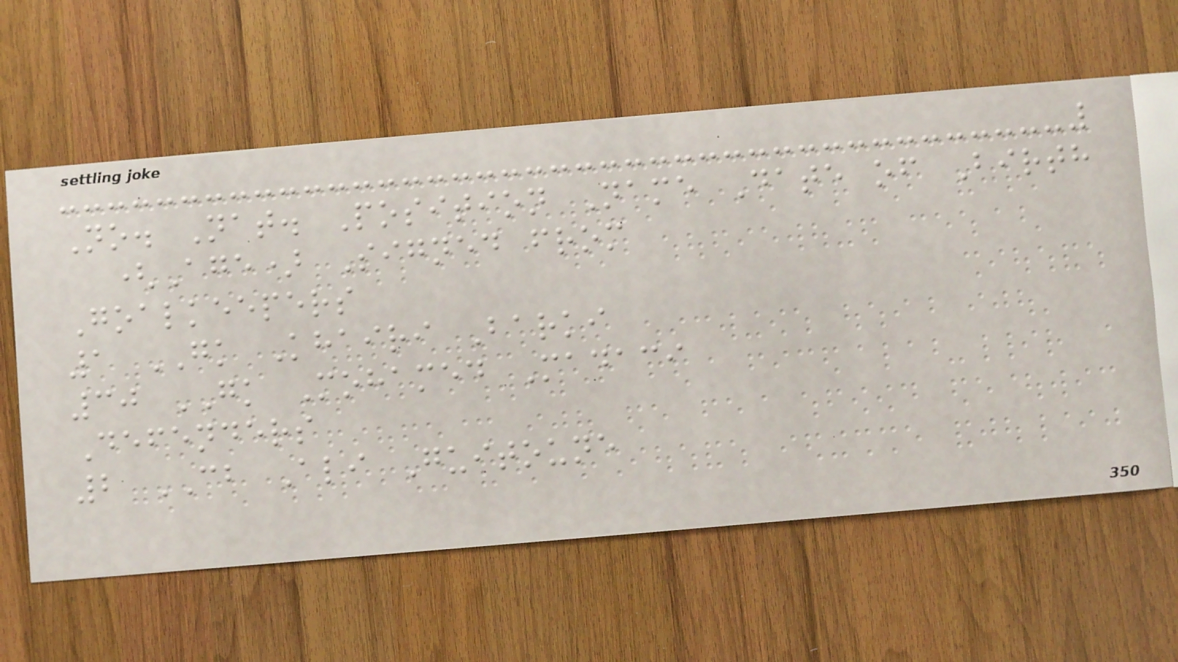No. Nat. Position Name Date of Birth
(Age) Signed from
Goalkeepers
1 GK Khairi Barki
30 GK Mohamed Madaci
Defenders
2 CB Ali Guitoune
